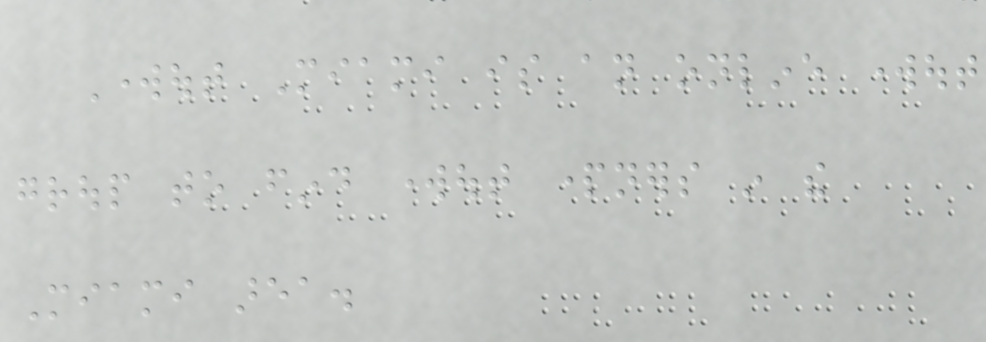Workout Miami is an online workout
group to find workout partners in the
Miami area.
